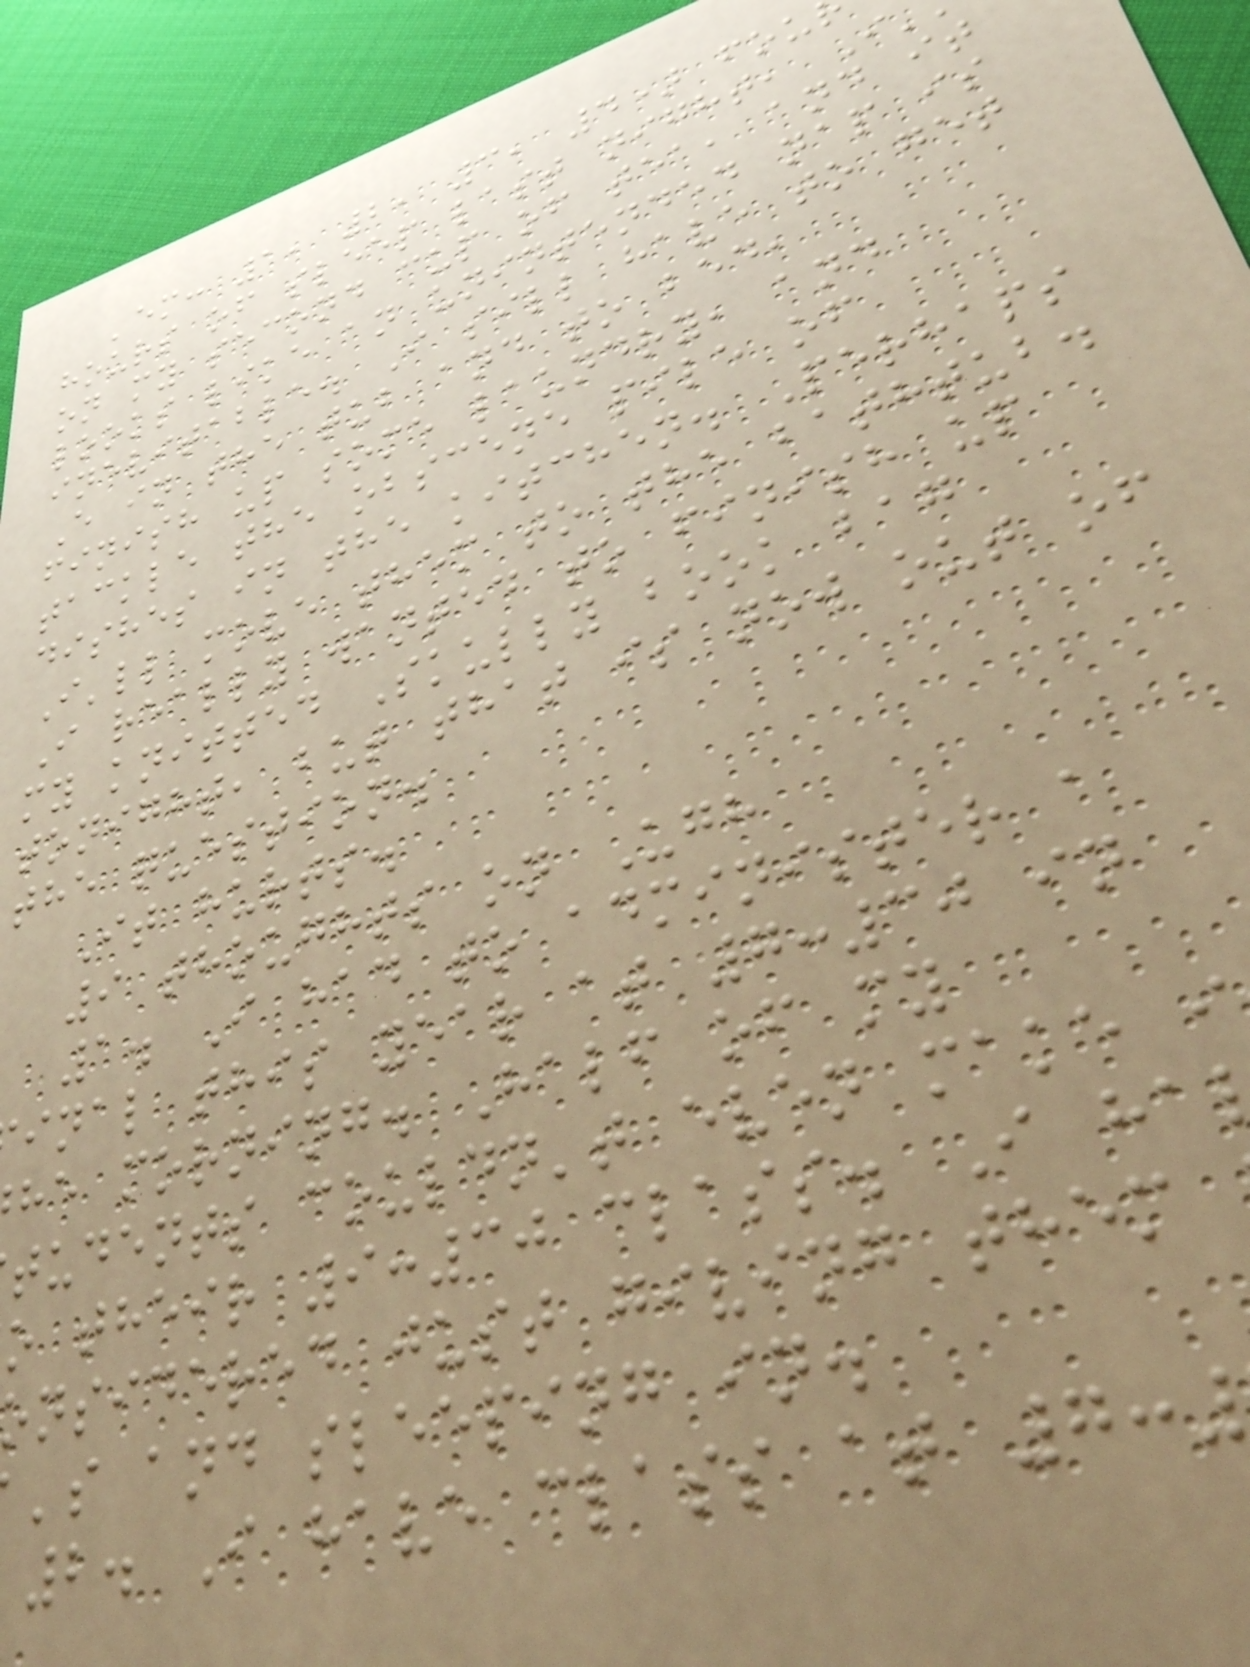'em: 1, 2, 3, 4) fou
hours of sleep last night, I
on my second cup of tea, and it
looks like an unintended nap is
inevitable. I sill have to get
E in the tub and to bed,
finish up some laundry, and
tackle the obscene pile of
dishes in the kitchen. Perhaps
I'll move them to the bathtub.
I really wanted to finish up
my knitted Skully book bag
tonight, but that is now out of
the question.
It hurts.
9 thoughts on Ugh
1. I had to administer a
inal this year at 7:30 in
he morning. Half of my
tudents couldn't even make i
o their 9:30 class. I ha
onsidered just giving them
's and sleeping in.
2. I have class at 7:
